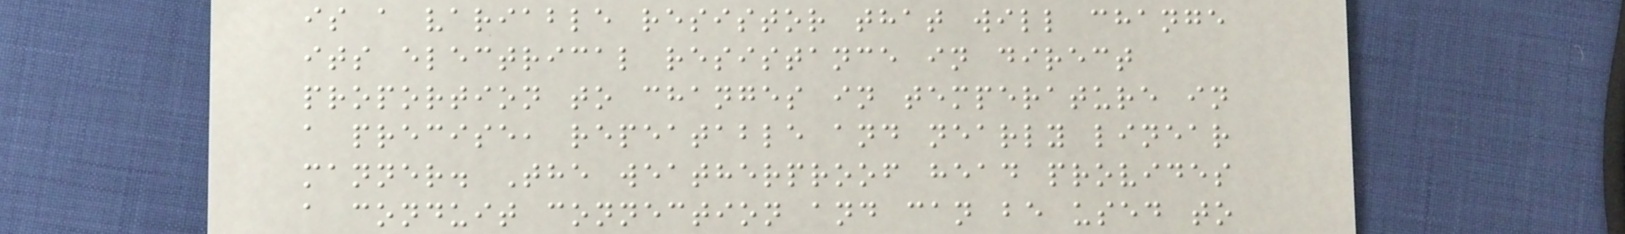is a variable resistor that will change
its electrical resistance in direct
proportion to changes in temperature in
a precise, repeatable and nearly linear
manner. The weatherproof head provides
a conduit connection and can be used to
